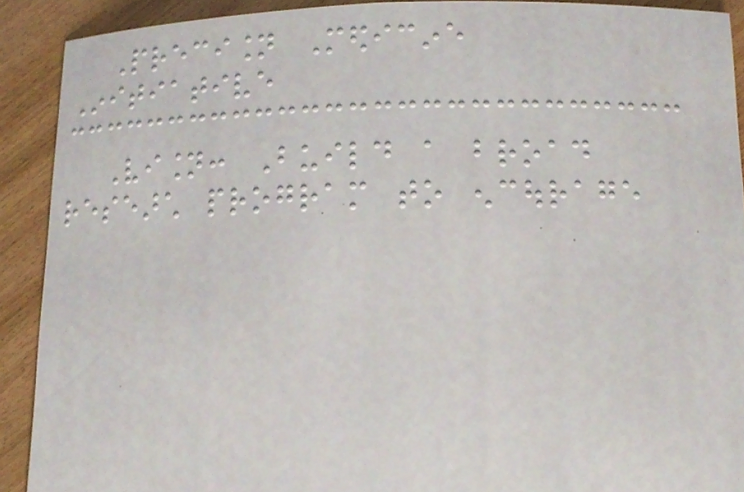Precision Medicine
Initiative
Vision: Build a broad
research program to encourage
